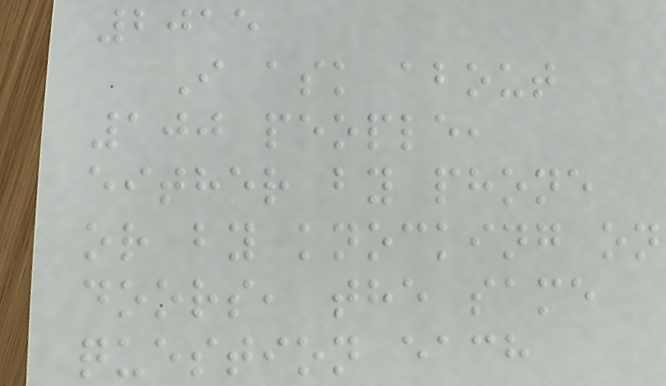2015
I ask about
100 people,
either by phone
or by knocking on
doors, the same
question each
